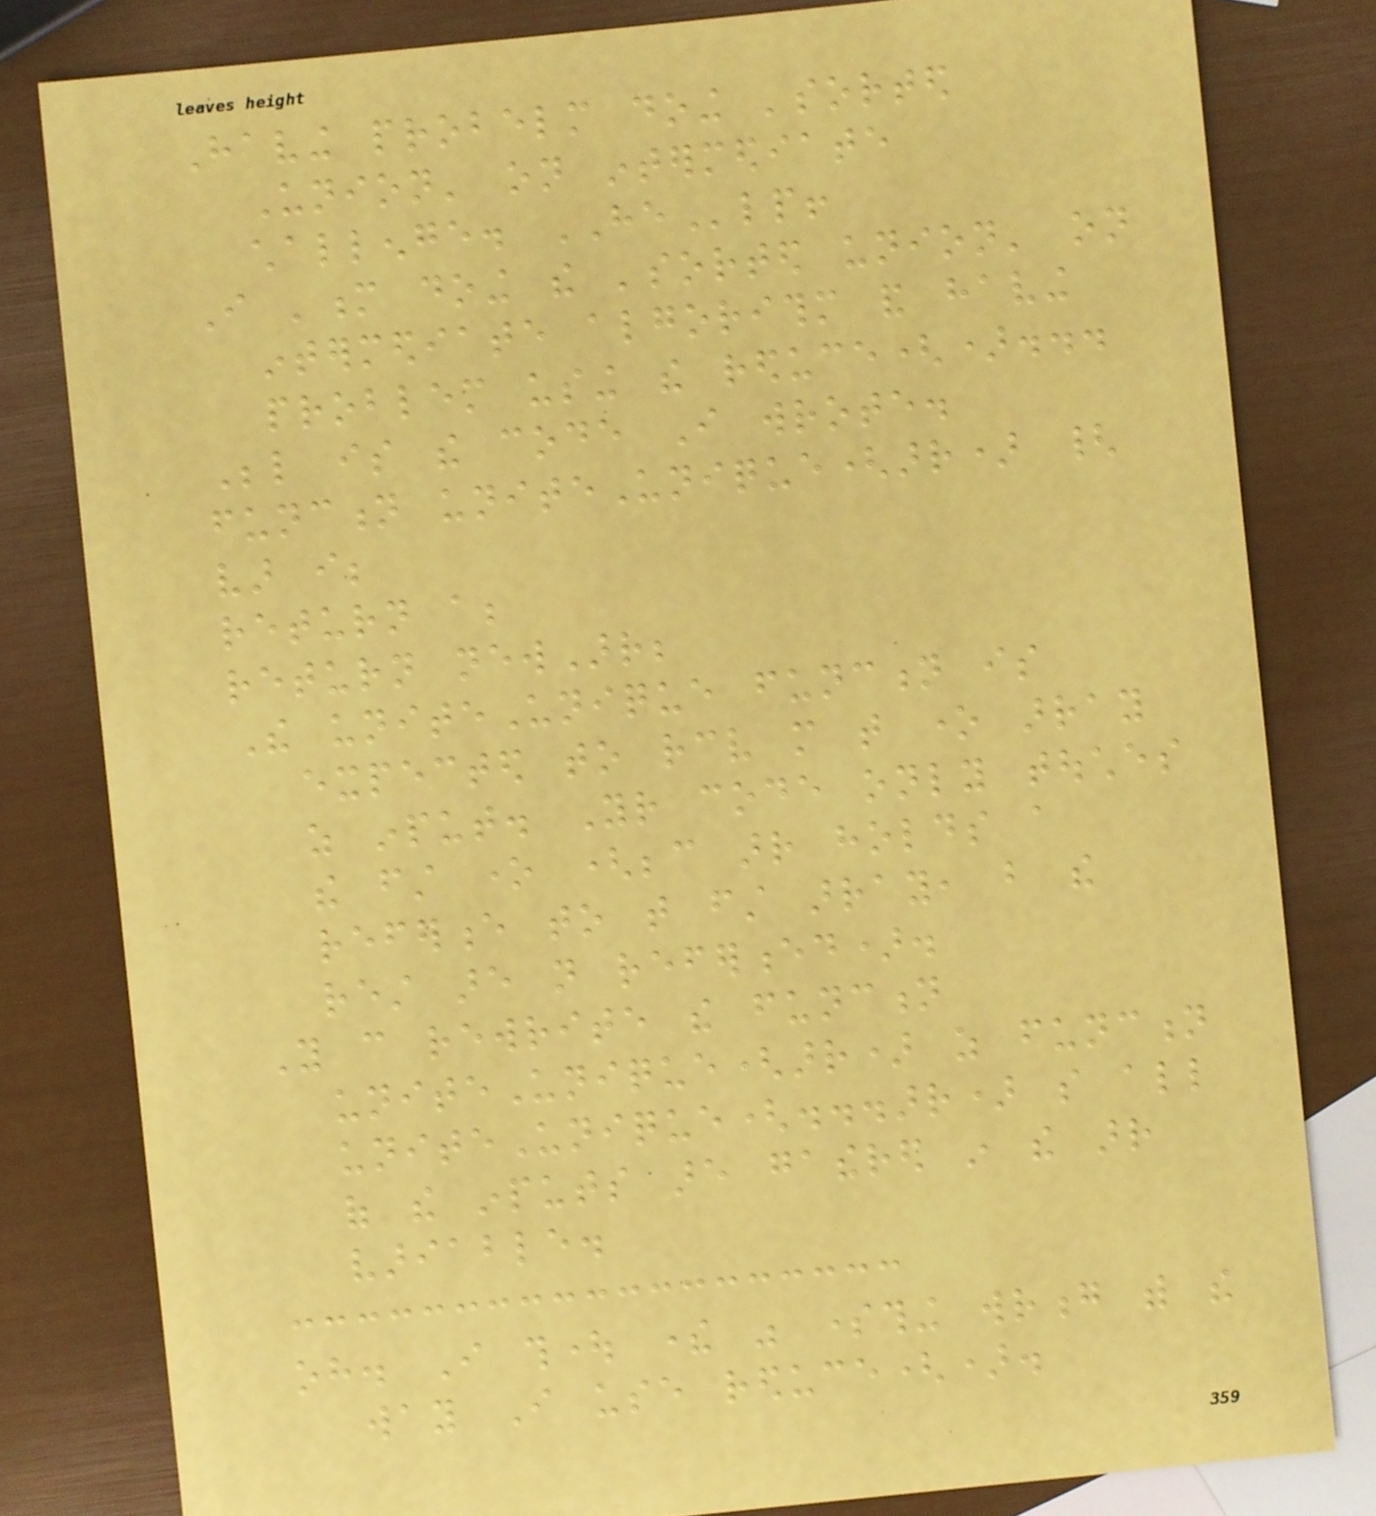Having probelm doing 'sorted
Union' on intermediate
challenge. HElp!
I 'm doing the 'sorted union' on
intermediate algorithm and having
problem using the reduce()...
Below is the code I wrote.
function uniteUnique(arr) {
var i;
return a;
return newArr;
The uniteUnique function is
expected to receive more that one array
as input. Your code only touches
the first one (because arr holds a
reference to that first array, but the
rest are not referenced).
You can rewrite the function
uniteUnique(arr) as function
uniteUnique(...arr) so all
of the inputs are gathered in the arr
variable.
oh. I thought there was something wrong with the
way I use reduce().
